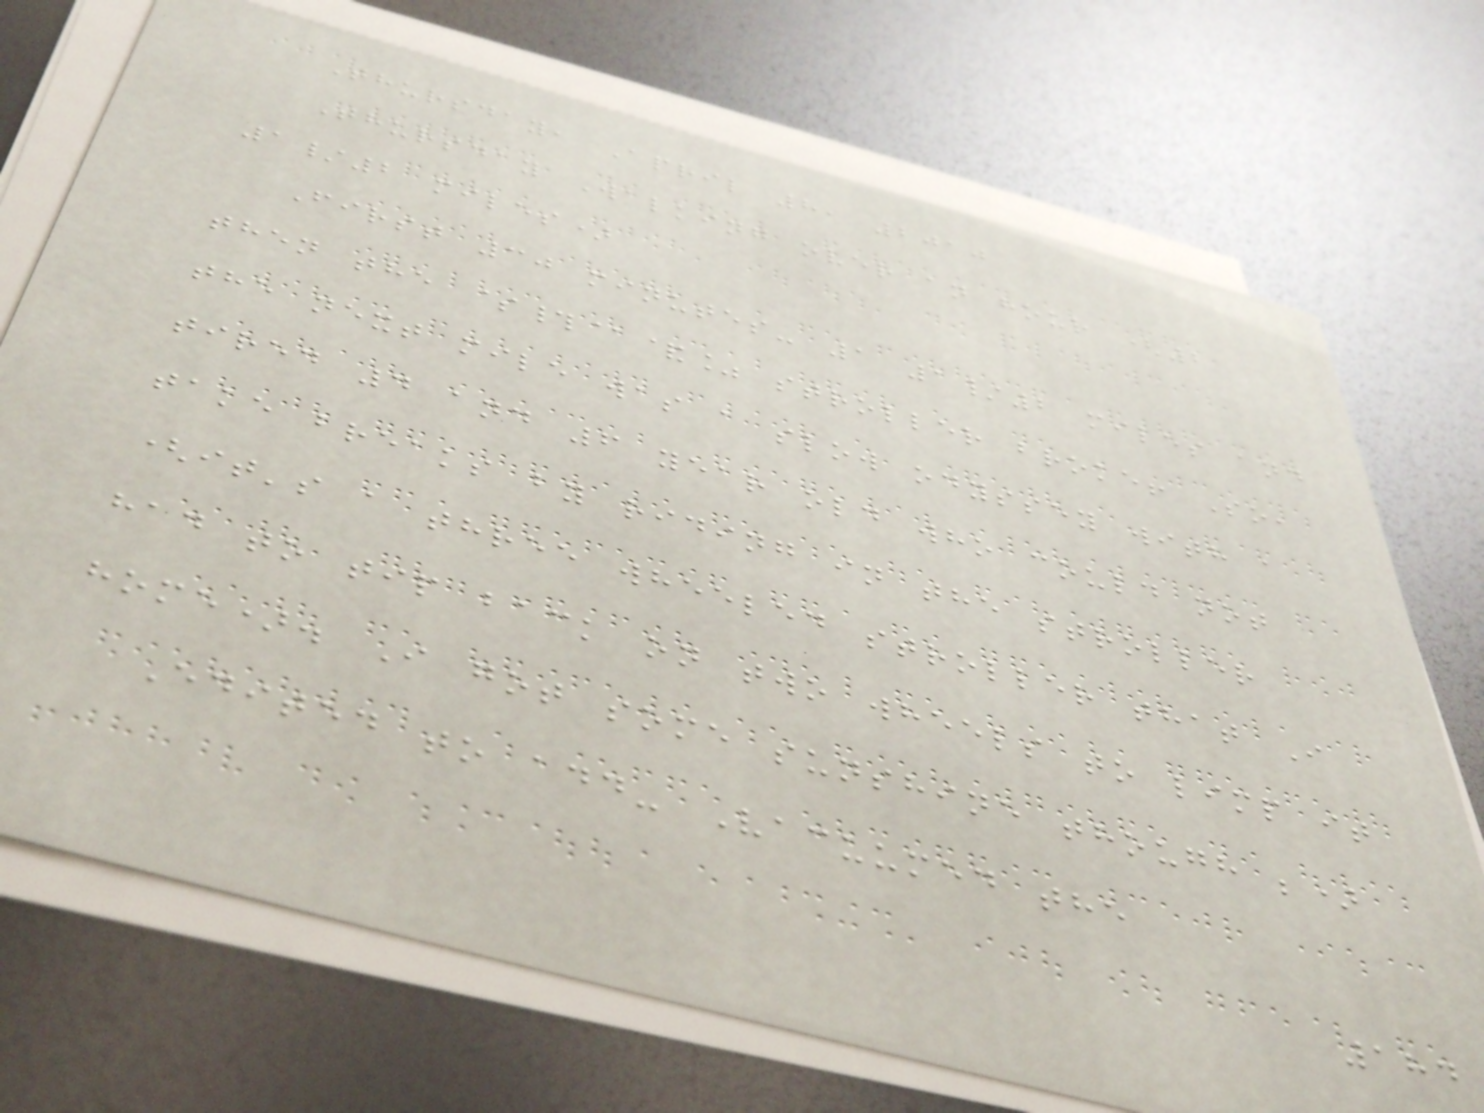Thursday, April 8, 2010
Thursday Walking over an hour (2
1/2 miles)
First 30 minutes- 1 1/2 miles and
then the $#@&% stroller broke! So,
the next mile was a slow odyssey with a
tired 4 and 6 year old who could not
take breaks by riding in the stroller
(it's a three wheeled stroller that I
had to tip back on two wheels to limp it
home). I got some sunshine though ;)
Edited to add- Vacuumed the
184
